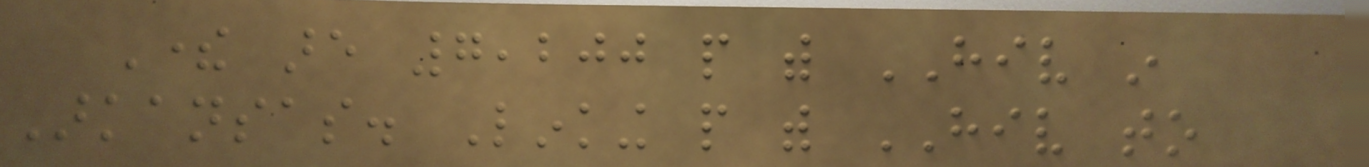There are 7,200 people with HIV in
Arkansas. Linking people with HIV to
